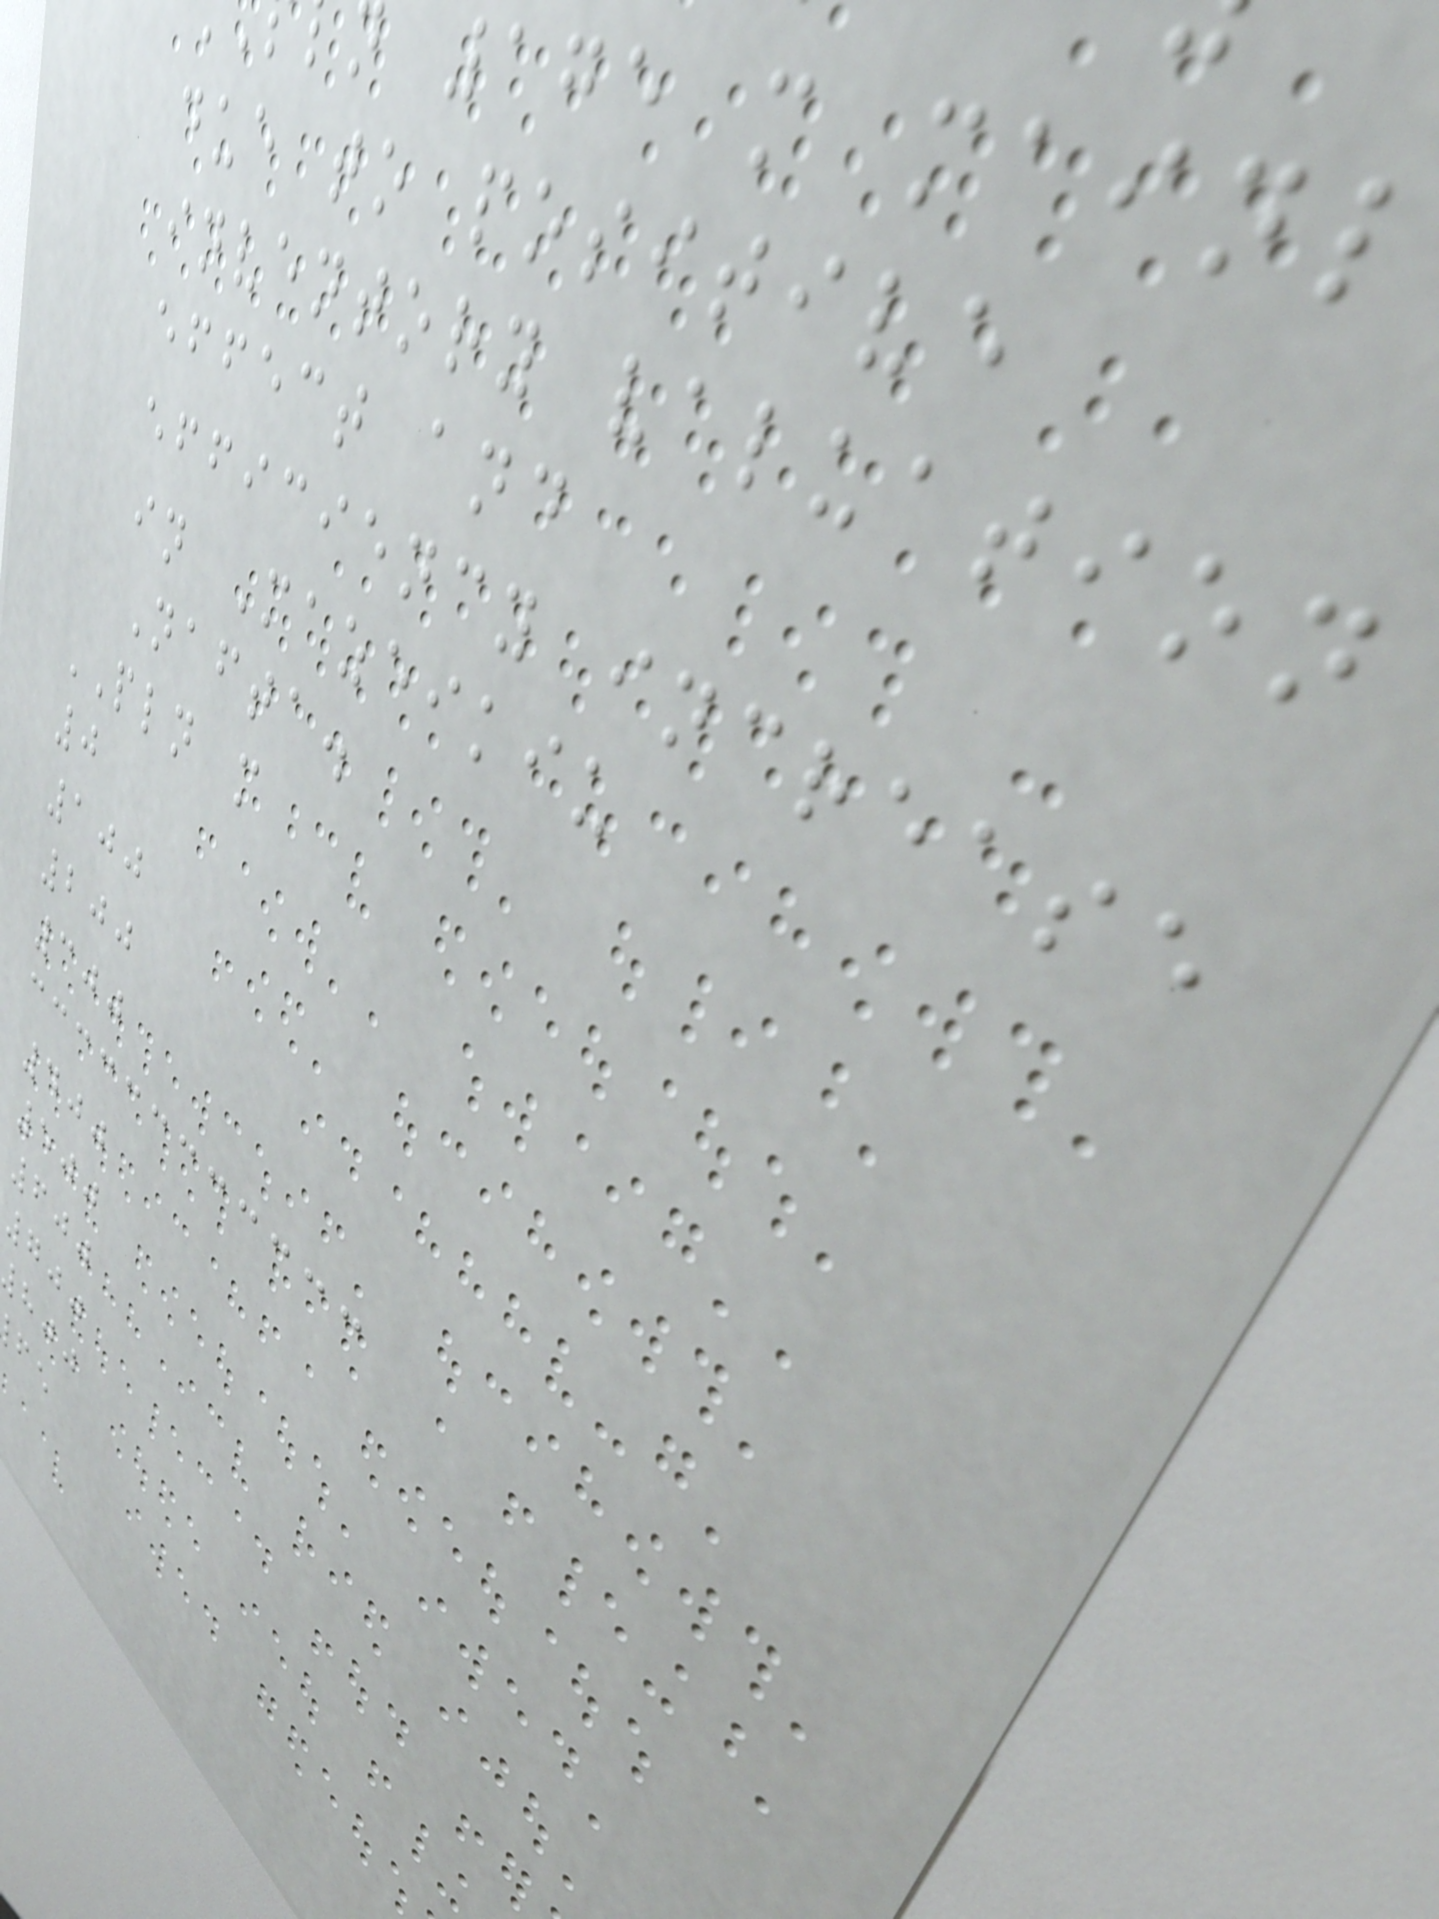175 m mainl
due to positive
inventory valuation
effect and
efficiency increase
in Mazeikiu
Nafta.
PLN m
0
100
200
300
400
500
600
700
